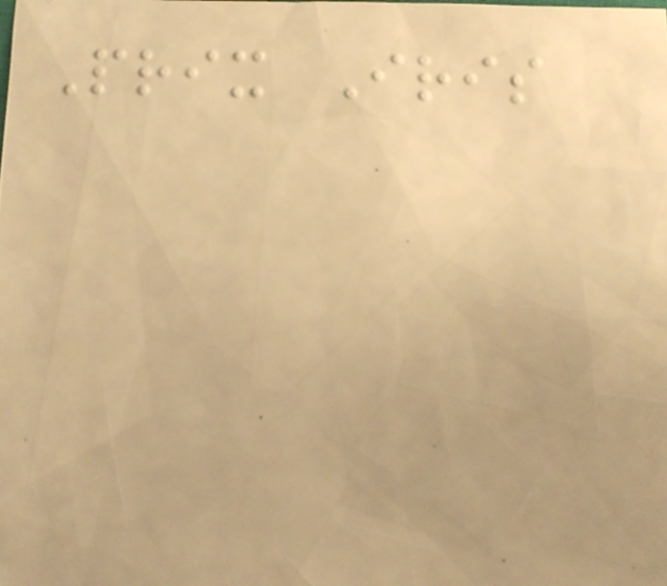Prix Iris
